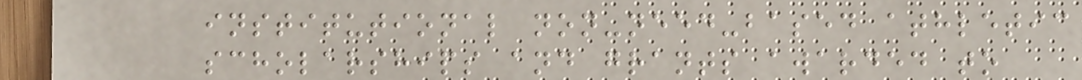institutional non-need-based athletic
scholarships and grants awarded to
